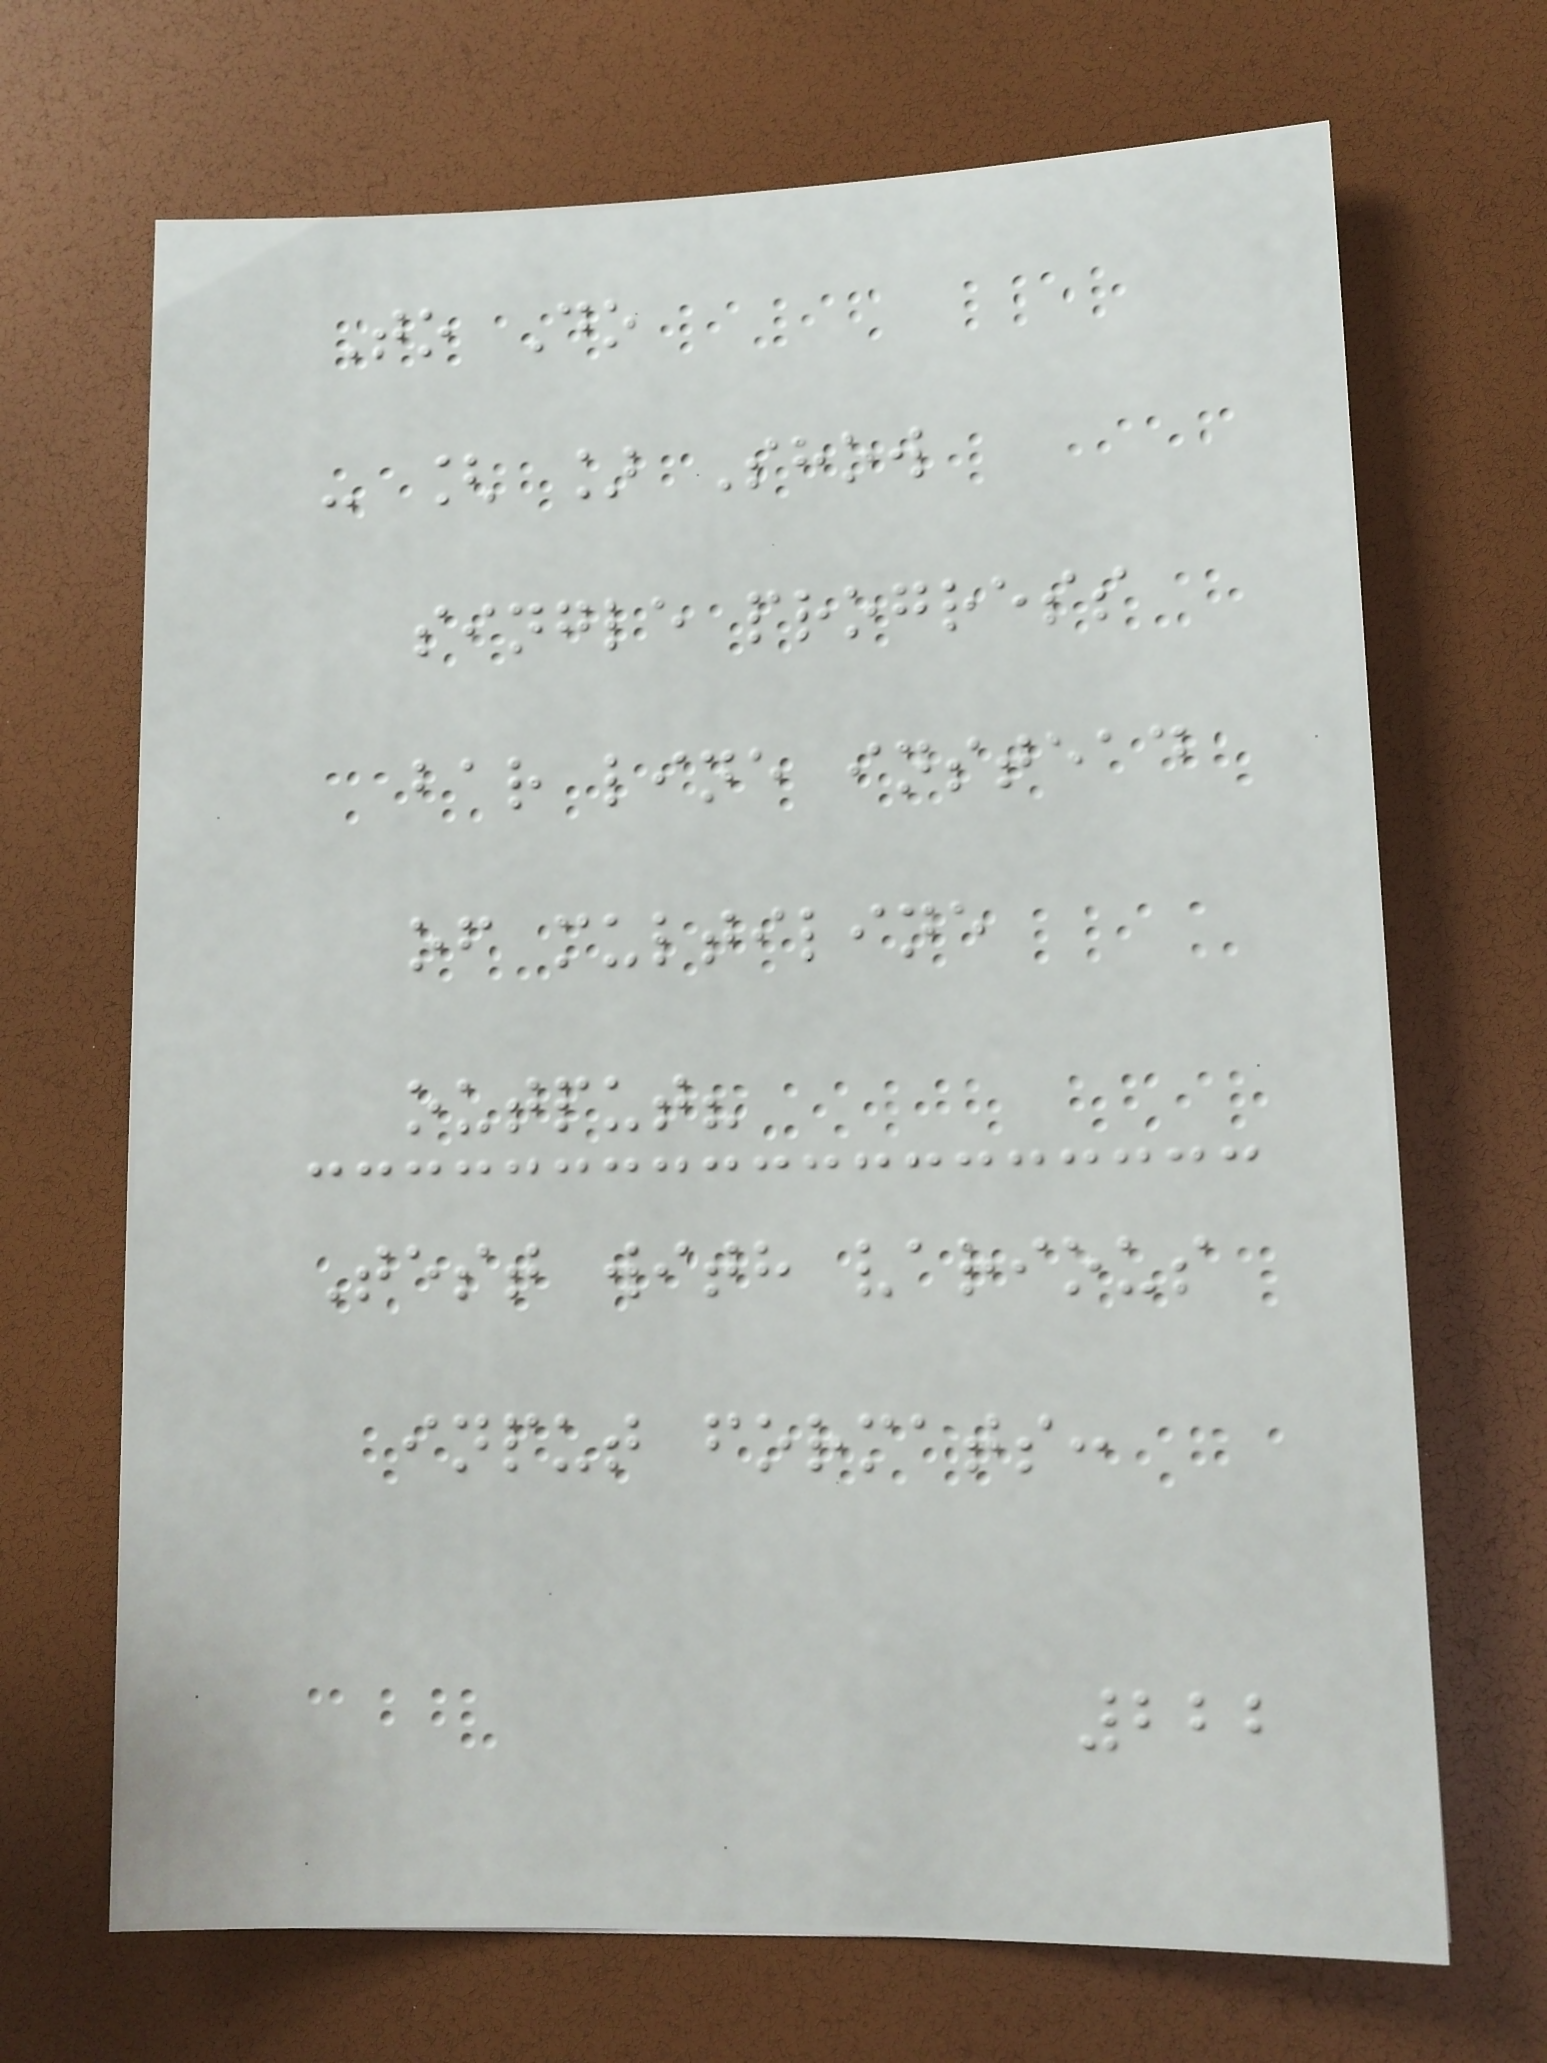To Do
- [ ] Show
single progress
bar line instead
of multiline
output?
Test with various
input formats:
222
